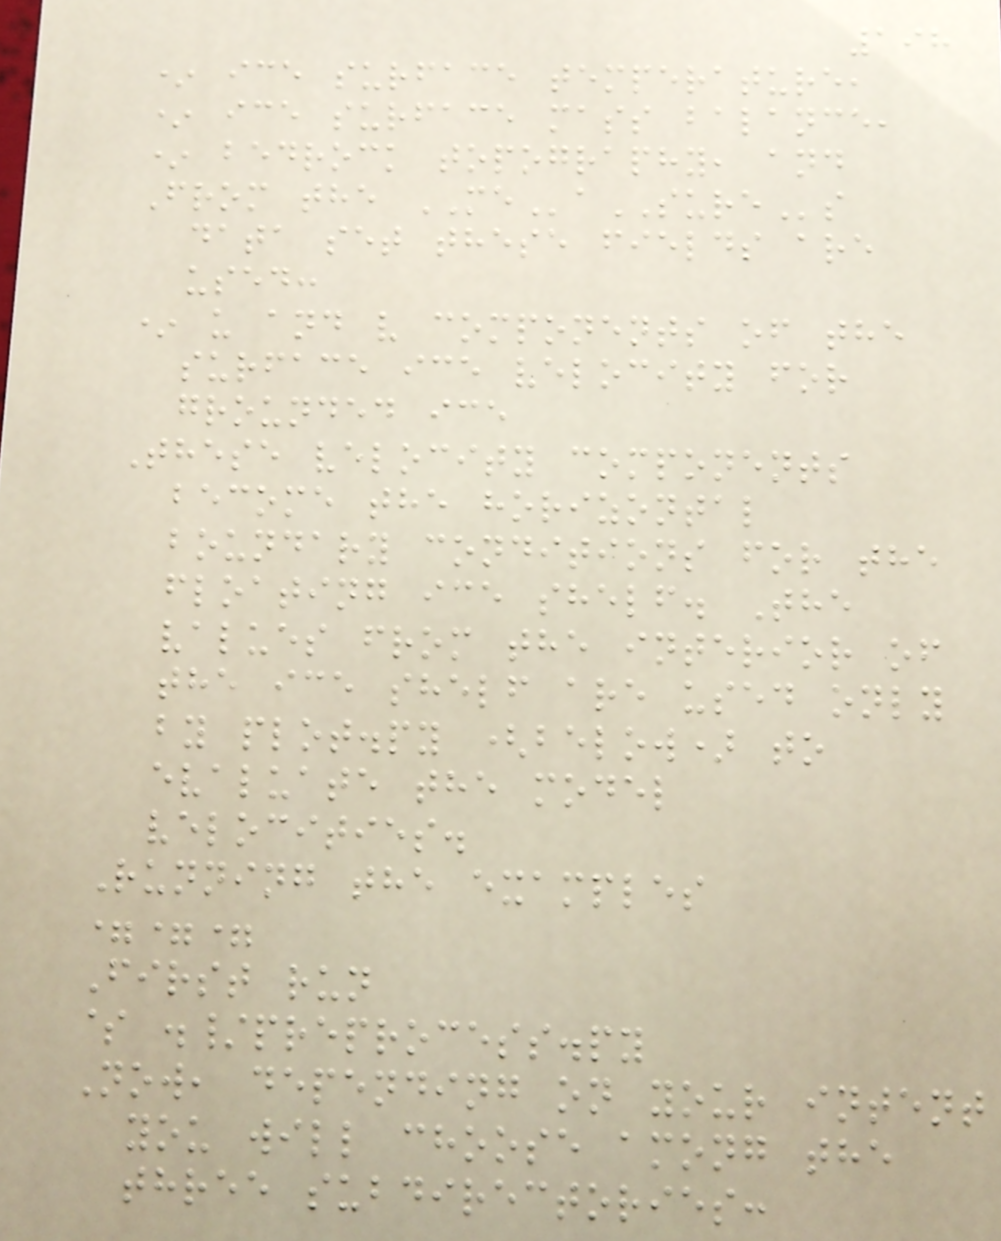198
* ice surface temperature,
* ice surface mass balance,
* bedrock topography, and
From the MEaSUREs
data set these fields are
used:
* u and v components of the
surface ice velocity for
grounded ice
These velocity components
become the horizontal
boundary conditions for the
floating ice shelf. The
values from the interior of
the ice shelf are used only
by plot.py (below) to
evaluate the model
velocities.
Running the examples
===
First run
$ ./preprocess.py
Now, depending on your intent
you will choose among the
three subdirectories:
